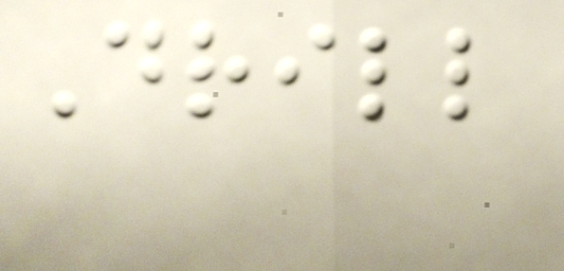Drill
